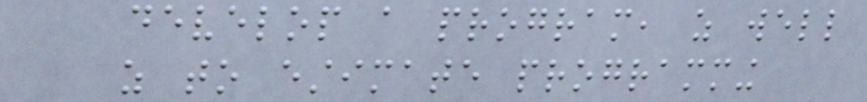develop a program, as well
as to estimate programming
